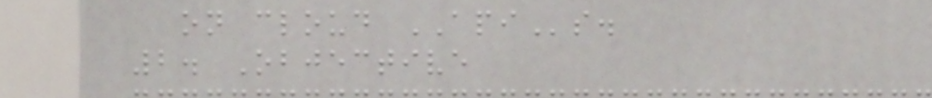on cloud APIs.
2. Objective
